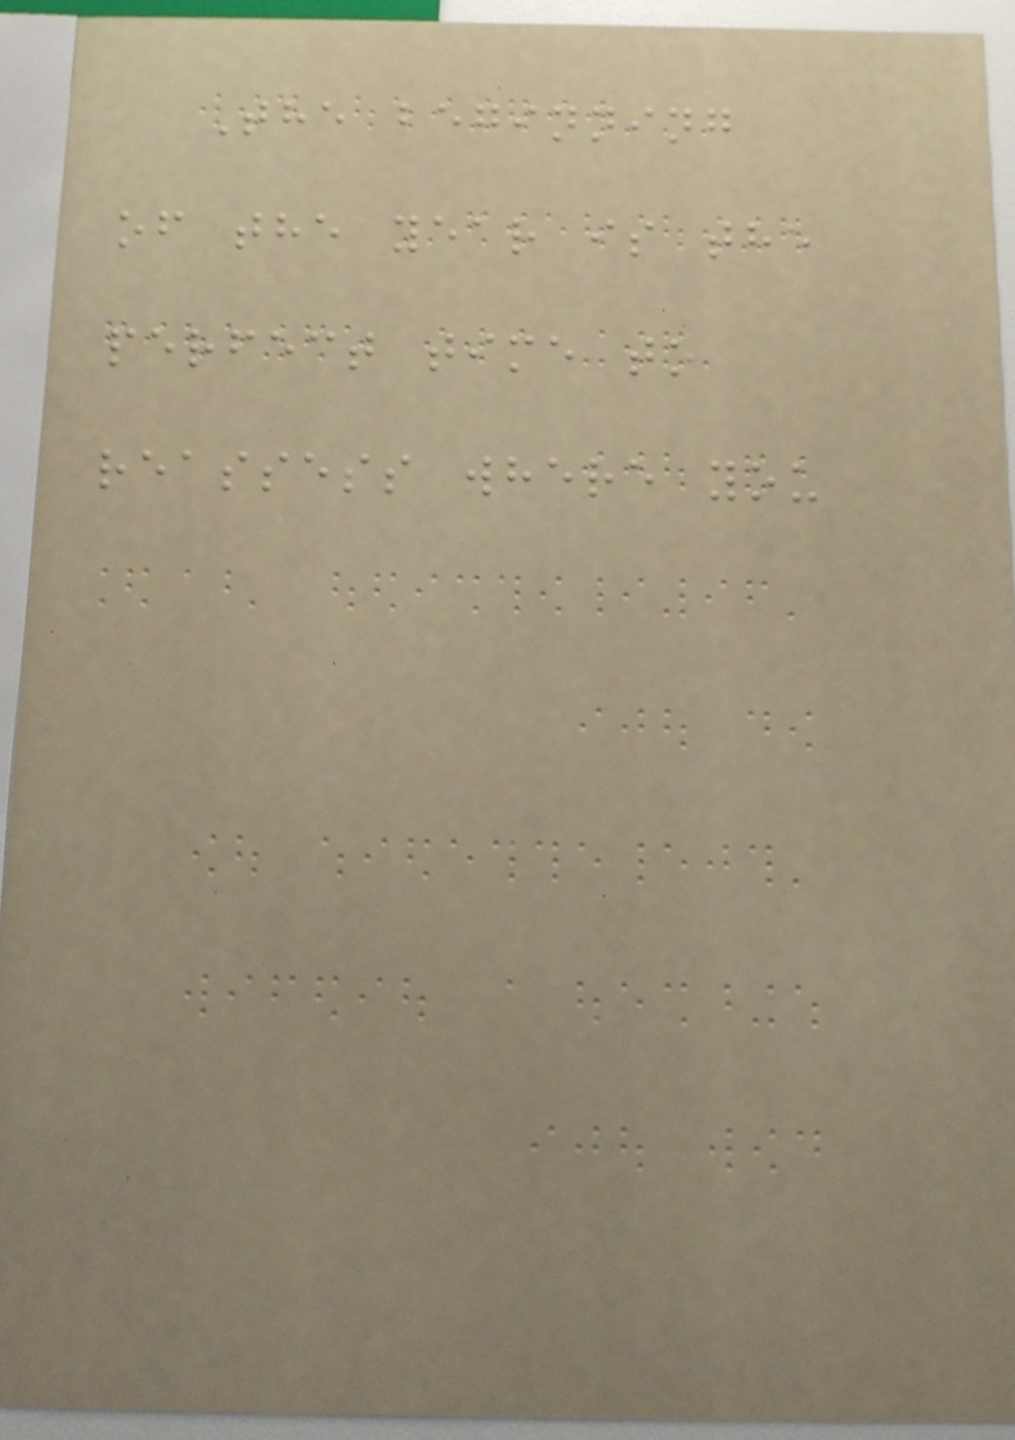The beginning
of the year is the
perfect time to
reassess where you
